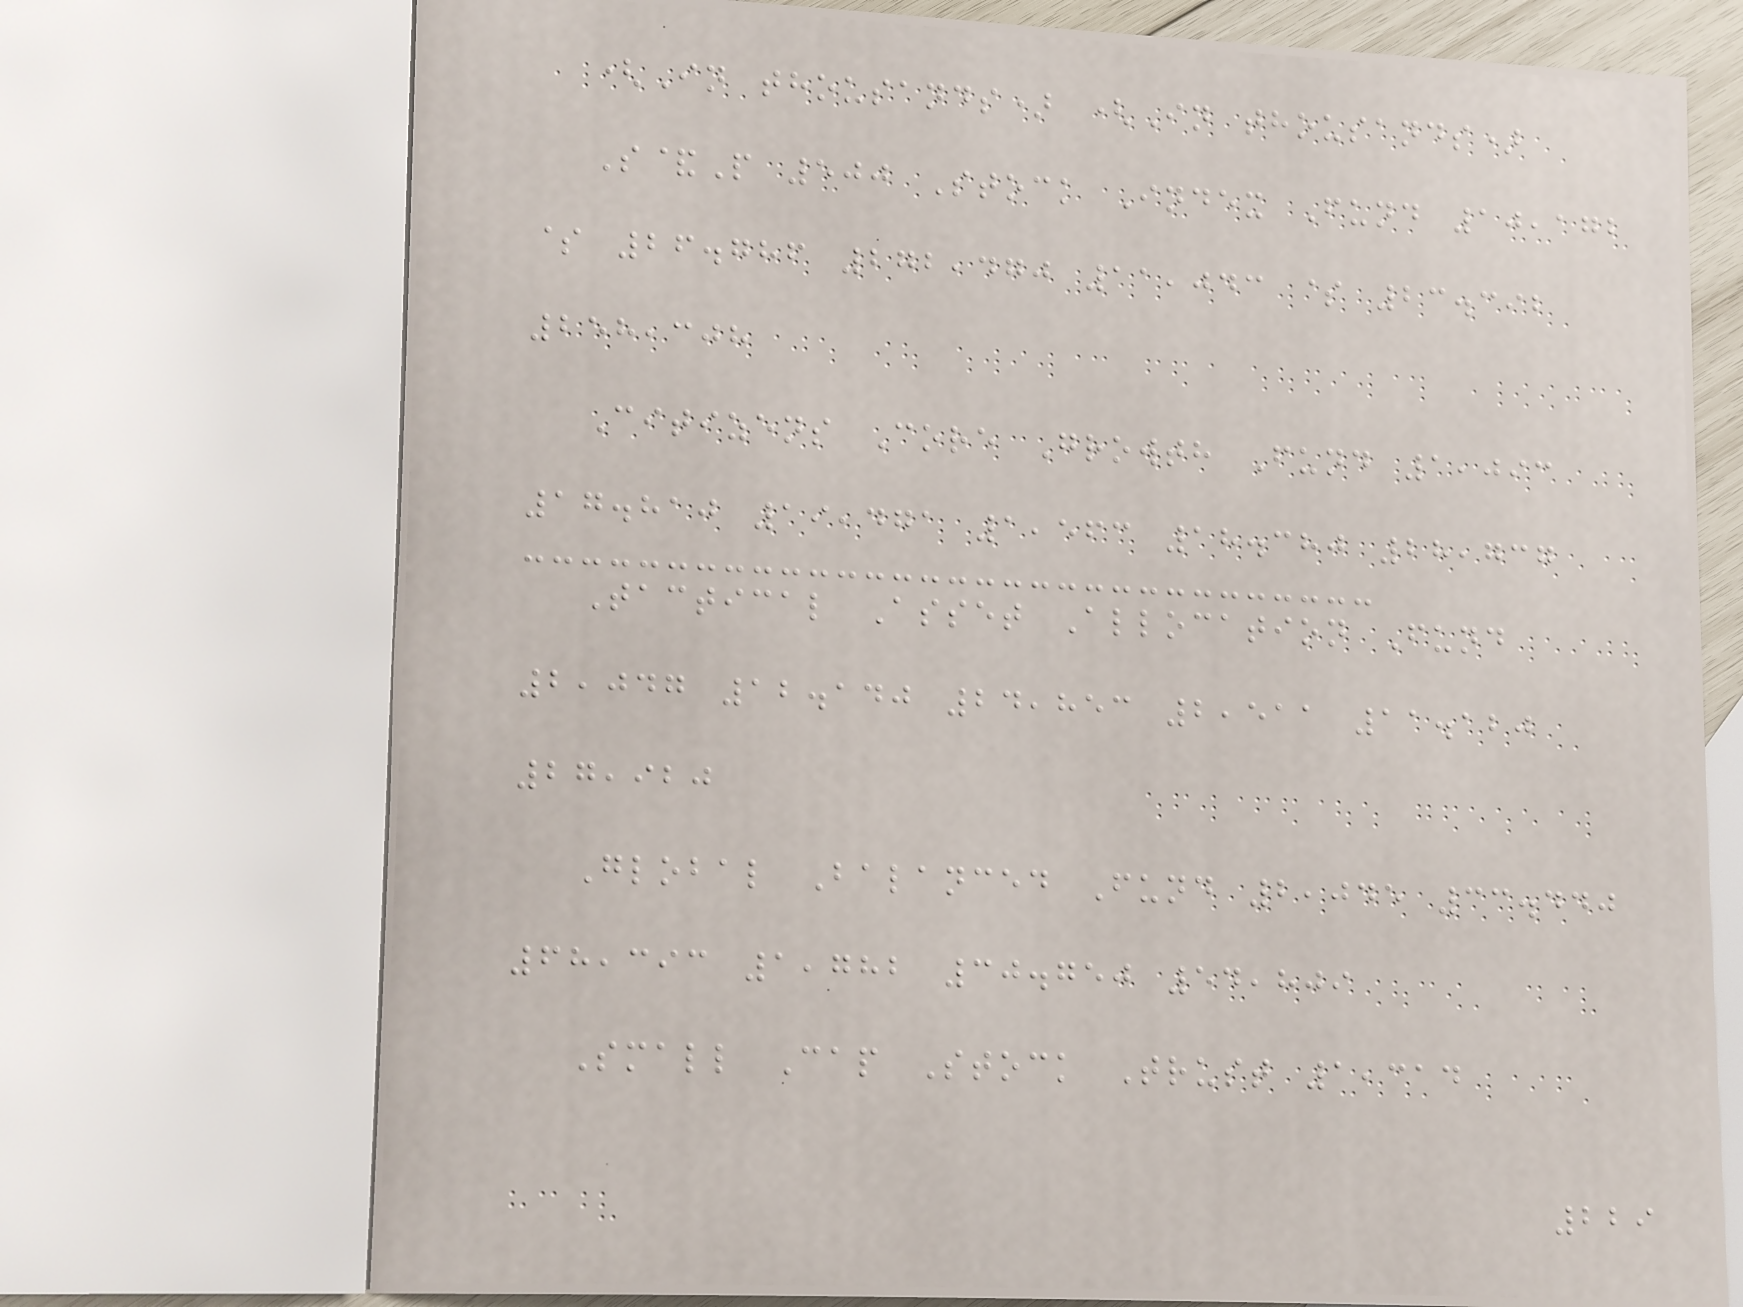(In thousands) (In thousands)
S&P 500 Stock Index Fund 10,172
$ 26.786 272,470 11,043 $ 23.392
258,308
Citizens Core Growth Fund 1,093
17.810 19,471 1,563 18.380 28,737
Tactical Asset Allocation Fund
2,047 12.140 24,853 2,511 11.120
27,920
Global Balanced Fund 2,045 33.440
68,393 1,782 30.750 54,809
Small Cap Stock Trust 1,314
229
